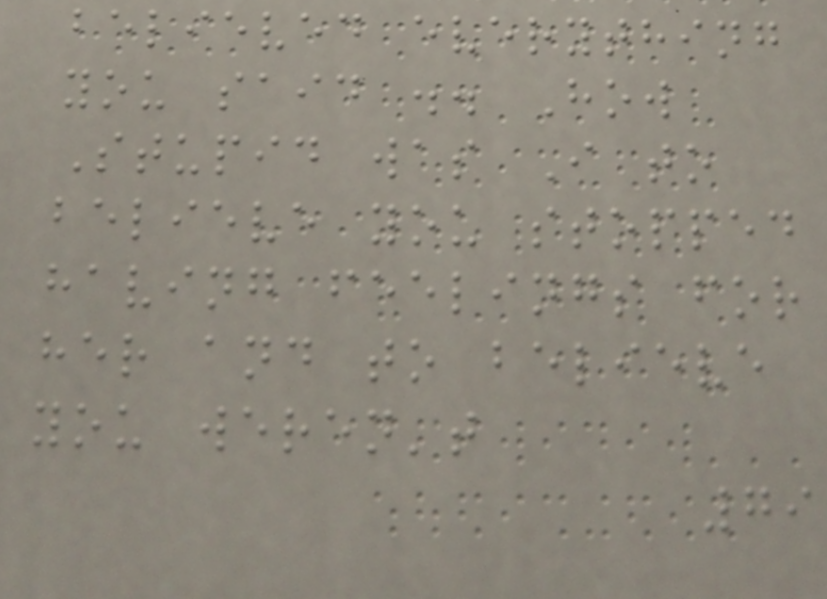believed everything
you said .. How
Stupid was I to
believe you stopped
having feelings for
her and to believe
you weren't
79
